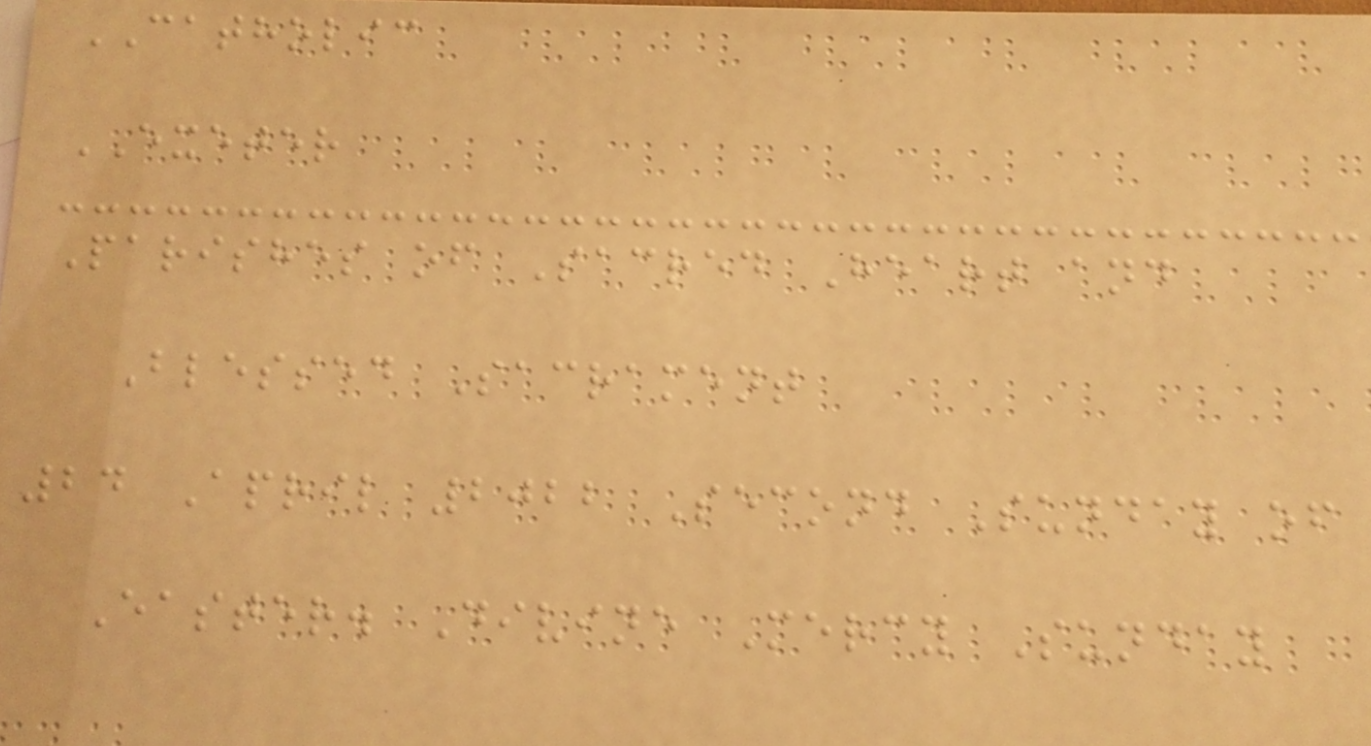CATHOLIC
EXETER
Parishes of Sacred Heart and
Blessed Sacrament
24 April 2022 Second Sunday of
Easter. Divine Mercy Sunday
